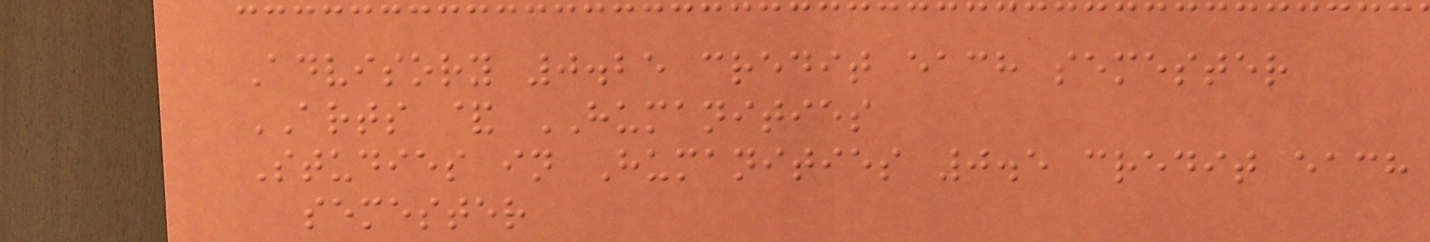Advisory 0.25 credit each semester
ARTS & HUMANITIES
Studies in Humanities 0.5 credit each
semester
